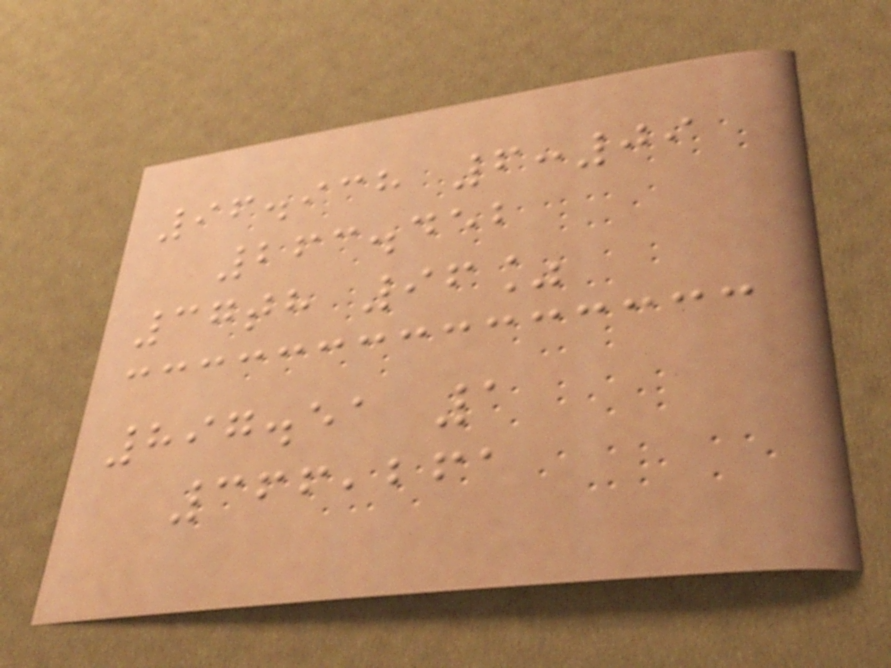96.938 6:09
263.452
37th 96%
897.51 1
366,261
